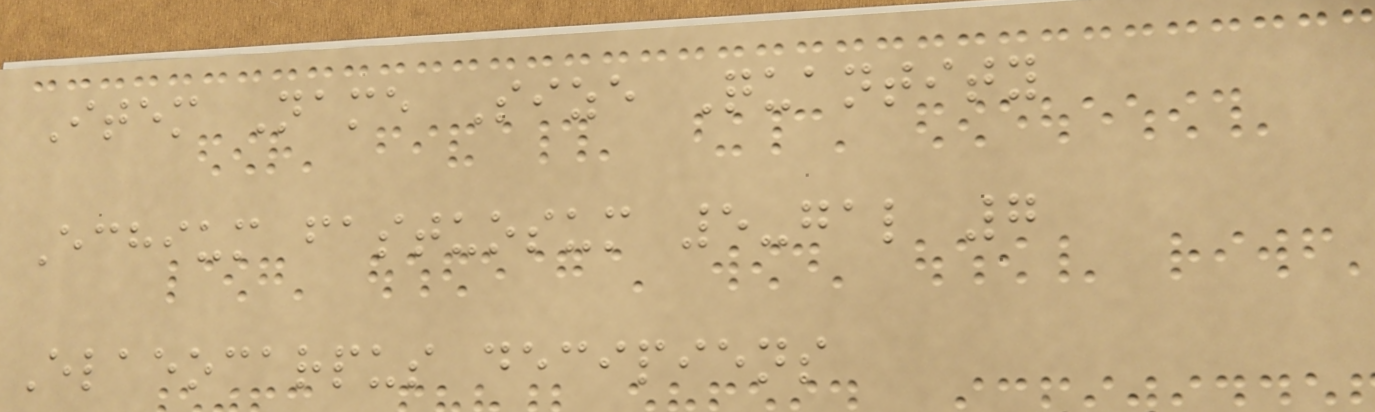Item Name Size Quantity
Echium fastuosum 5-gal 7
Elaeocarpus decipiens
